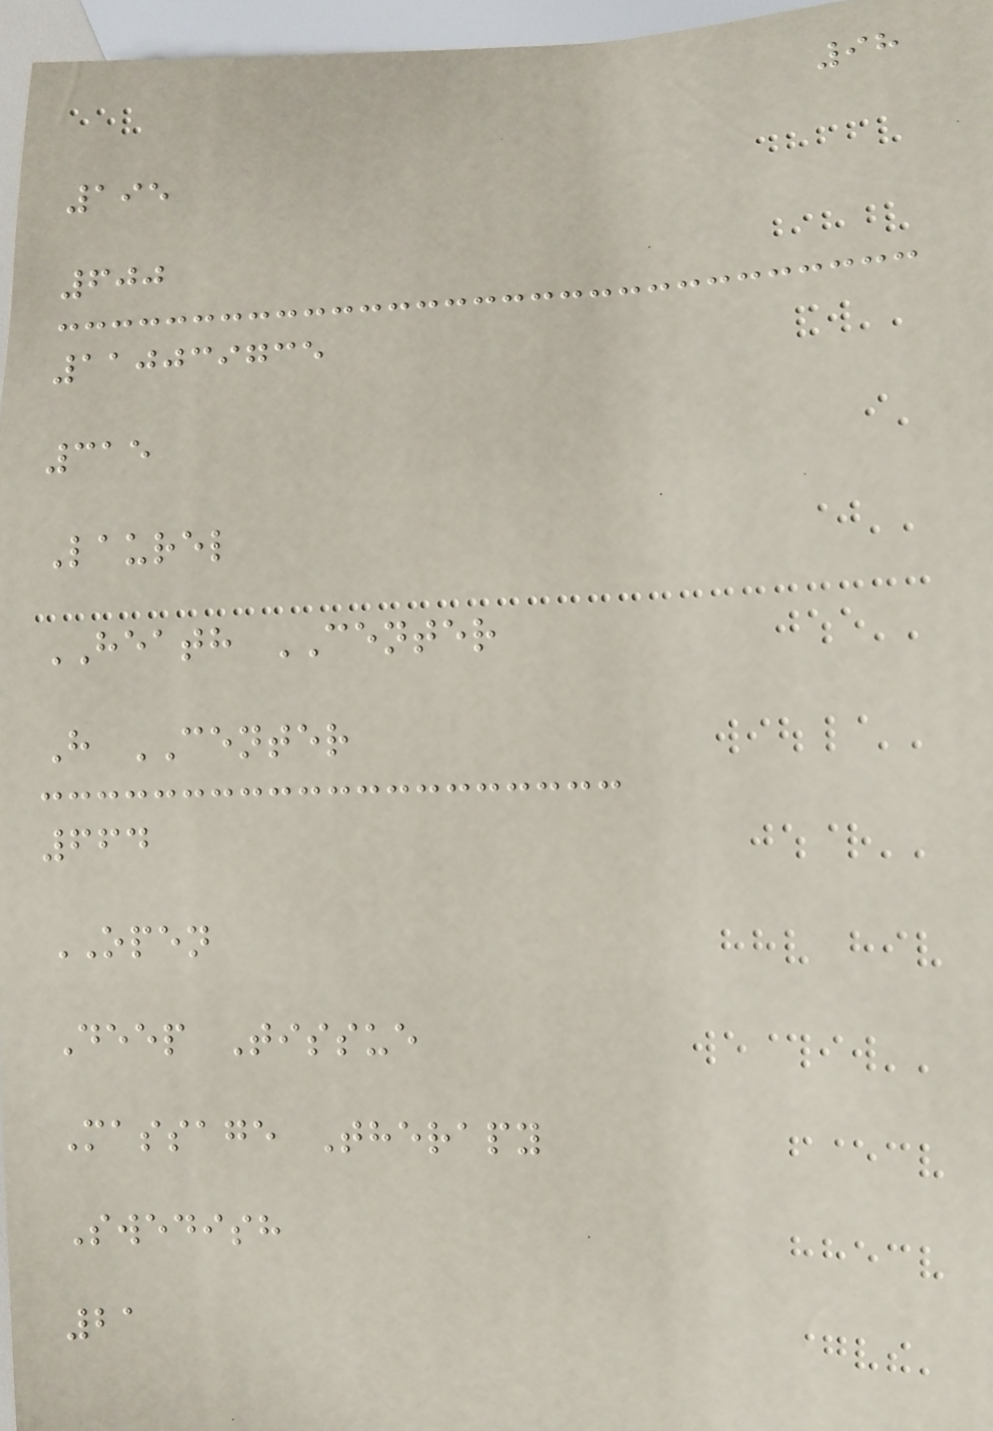98
195
600
110039735
315
Laurel
HEATH CENTER
H CENTER
664
OPEN
Deep Tissue
Massage Therapy
Swedish
21
